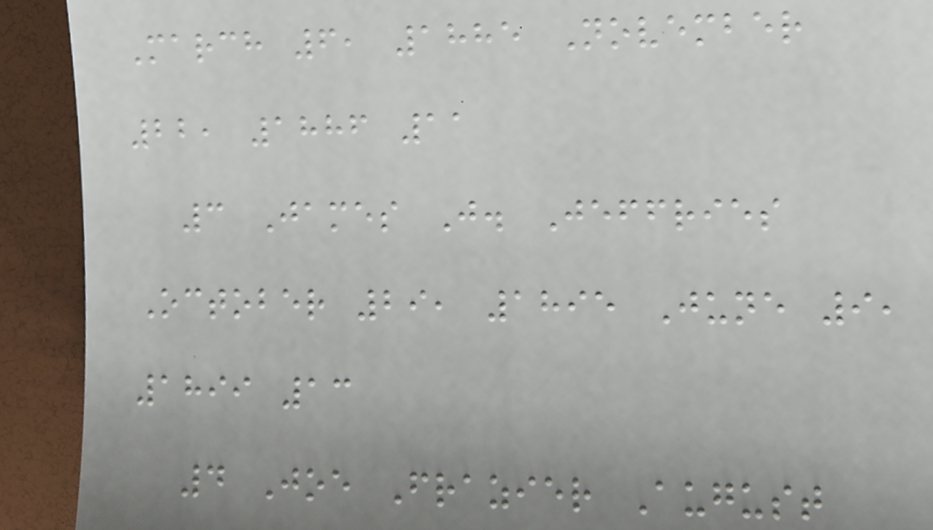March 6, 1885 November
22, 1886 11
3 James J. Jeffries
October 29, 1895 June 9,
1899 13
4 Joe Frazier August
